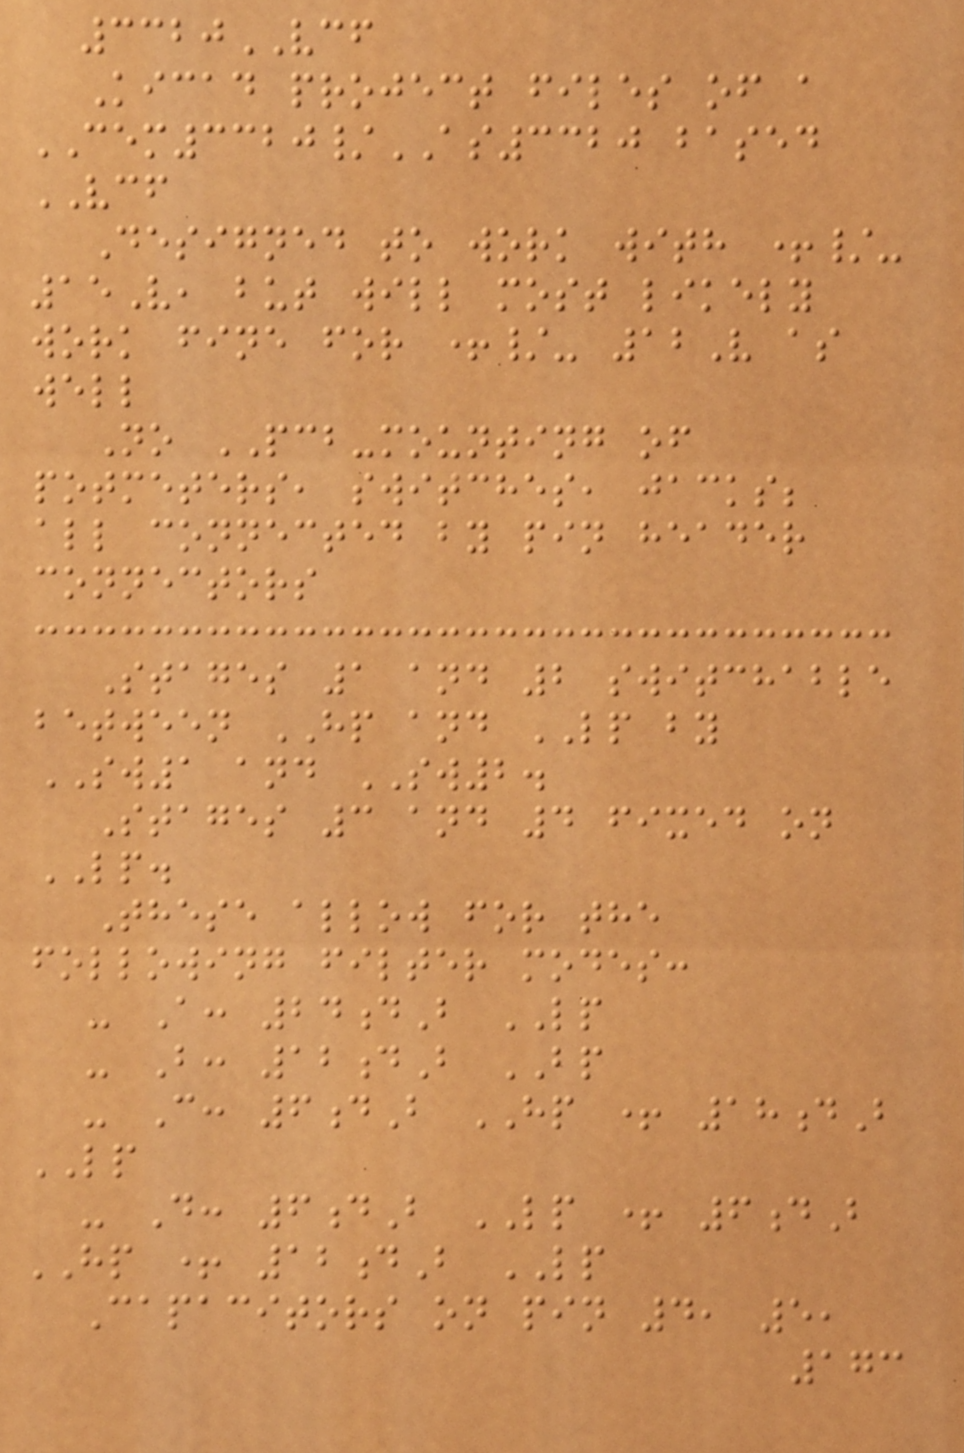3320VCF
Kicad project files of a
CEM3320/AS3320 based
VCF
Designed to work with +/-
15V, but will most likely
work fine for +/- 12V as
well
No PCB-mounting of
potmeters, switches, jacks;
all connected by pin header
connectors
Stages 1 and 2 switchable
between HP and LP by
SW1 and SW2.
Stages 3 and 4 fixed on
LP.
These allow for the
following filter modes:
- A: 24dB LP
- B: 12dB BP
- C: 6dB HP + 18dB
LP
- D: 6dB LP + 6dB
HP + 12dB LP
Capacitors on pin 4, 5,
173
